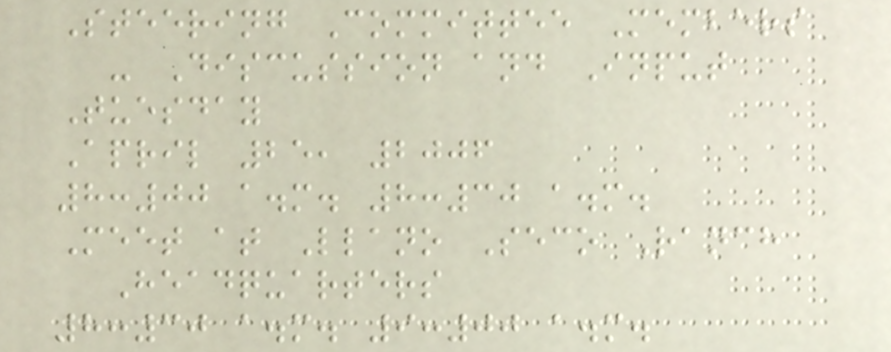Steering Committee Members
- Discussion and Input
Tuesday
April 25, 2006
8:00 a.m. 8:30 a.m.
Meet at Llano Seco Ranch
Headquarters
8:30 a.m. 9:00 a.m.
